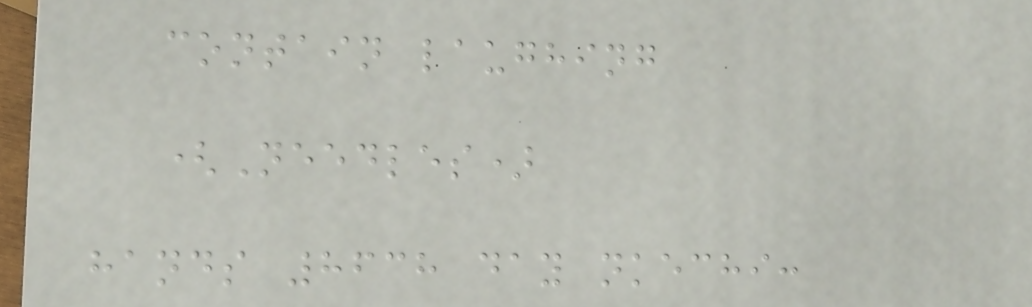contain laughing
(Needles)
hands 8638 day nkechi:
